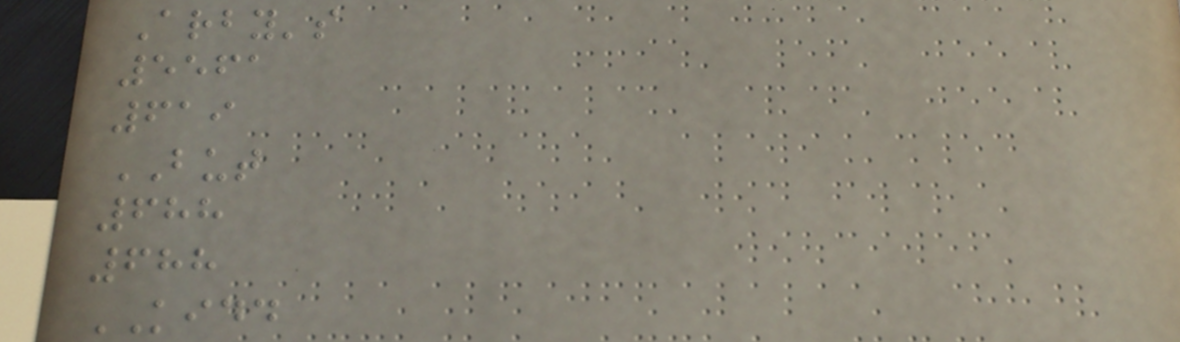Arby's
5561
619
BUT
688
688
KIDD
